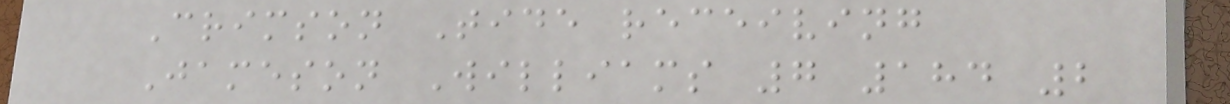Crimson Tide receiving
Jameson Williams 7 184 2
